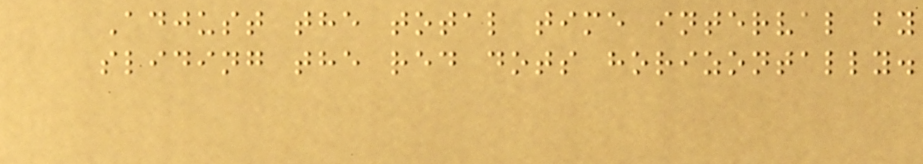Adjust the total time interval by
sliding the red dots horizontally.
